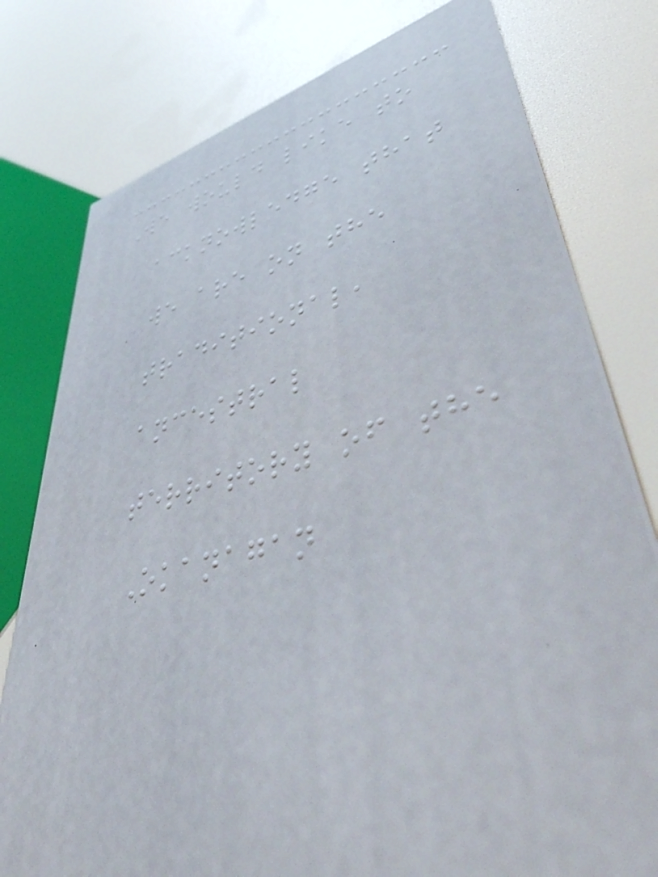We would like to
acknowledge that
we are on the
traditional,
ancestral
territory of the
Okanagan
